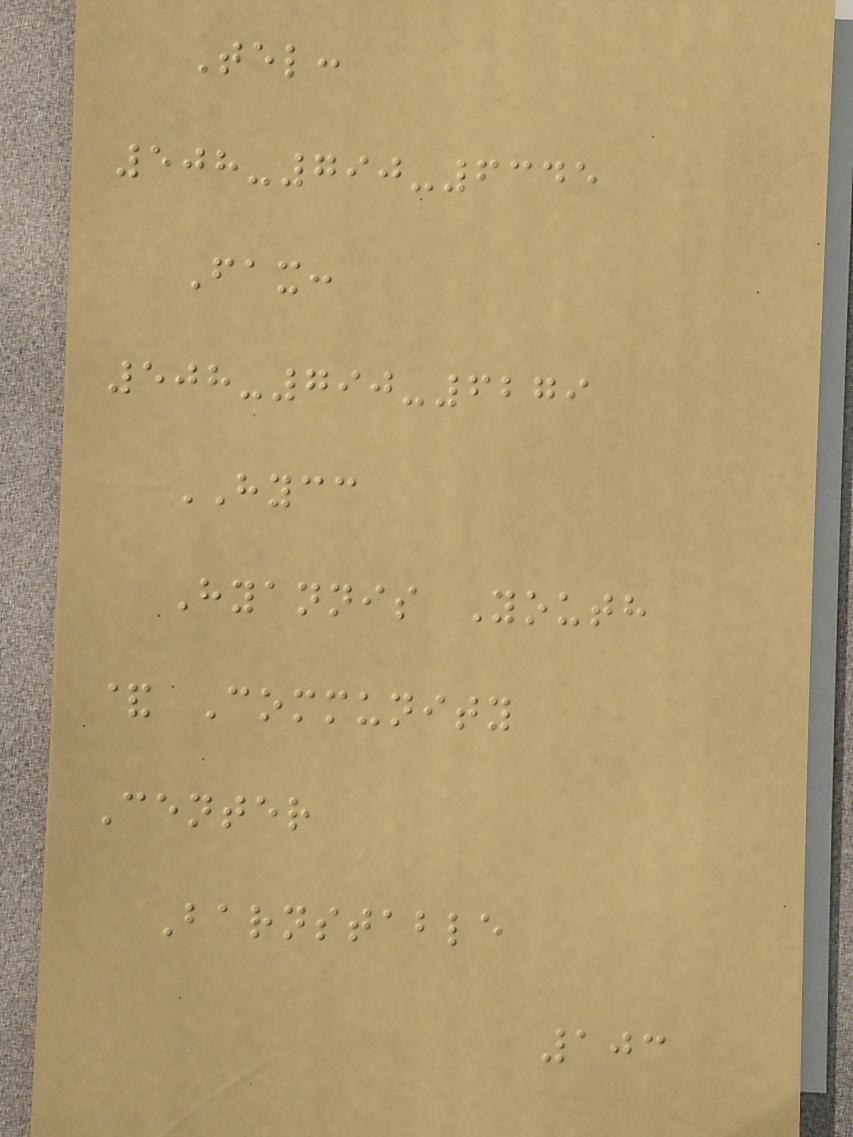Tel:
508-790-6345
Fax:
508-790-6279
HYCC
Hyannis Youth
& Community
Center
Barnstable
103
